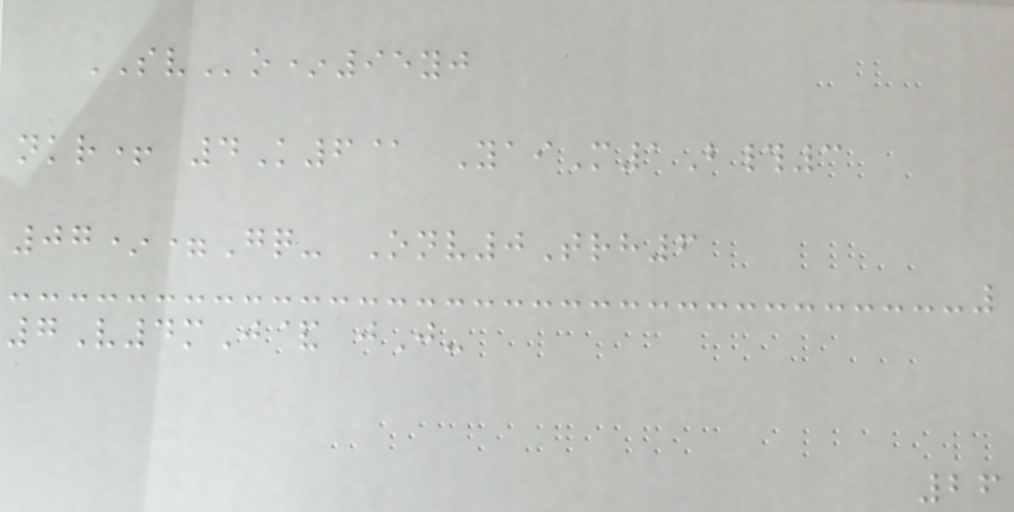SVo*95yj
nkr+ 4K6@ YaiM1B#3
07*=Gq- Onv0Trh6
7V4mJ& jJ-
26
